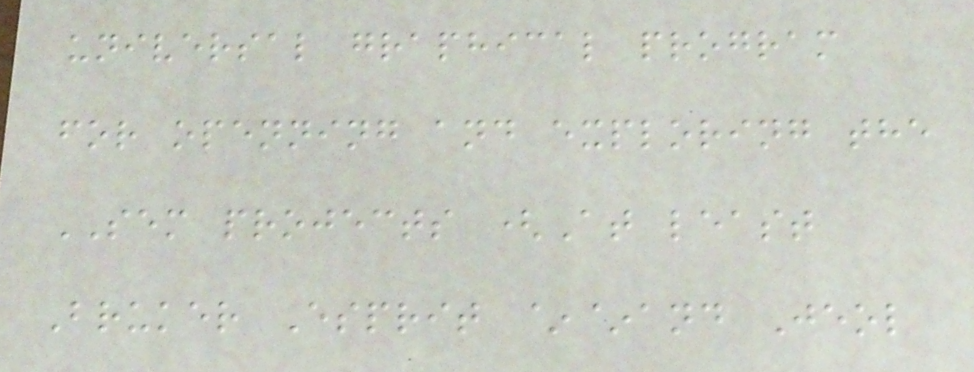universal graphical program
for openning and exploring the
SEM projects (At least
Bruker Esprit ~~and Jeol
